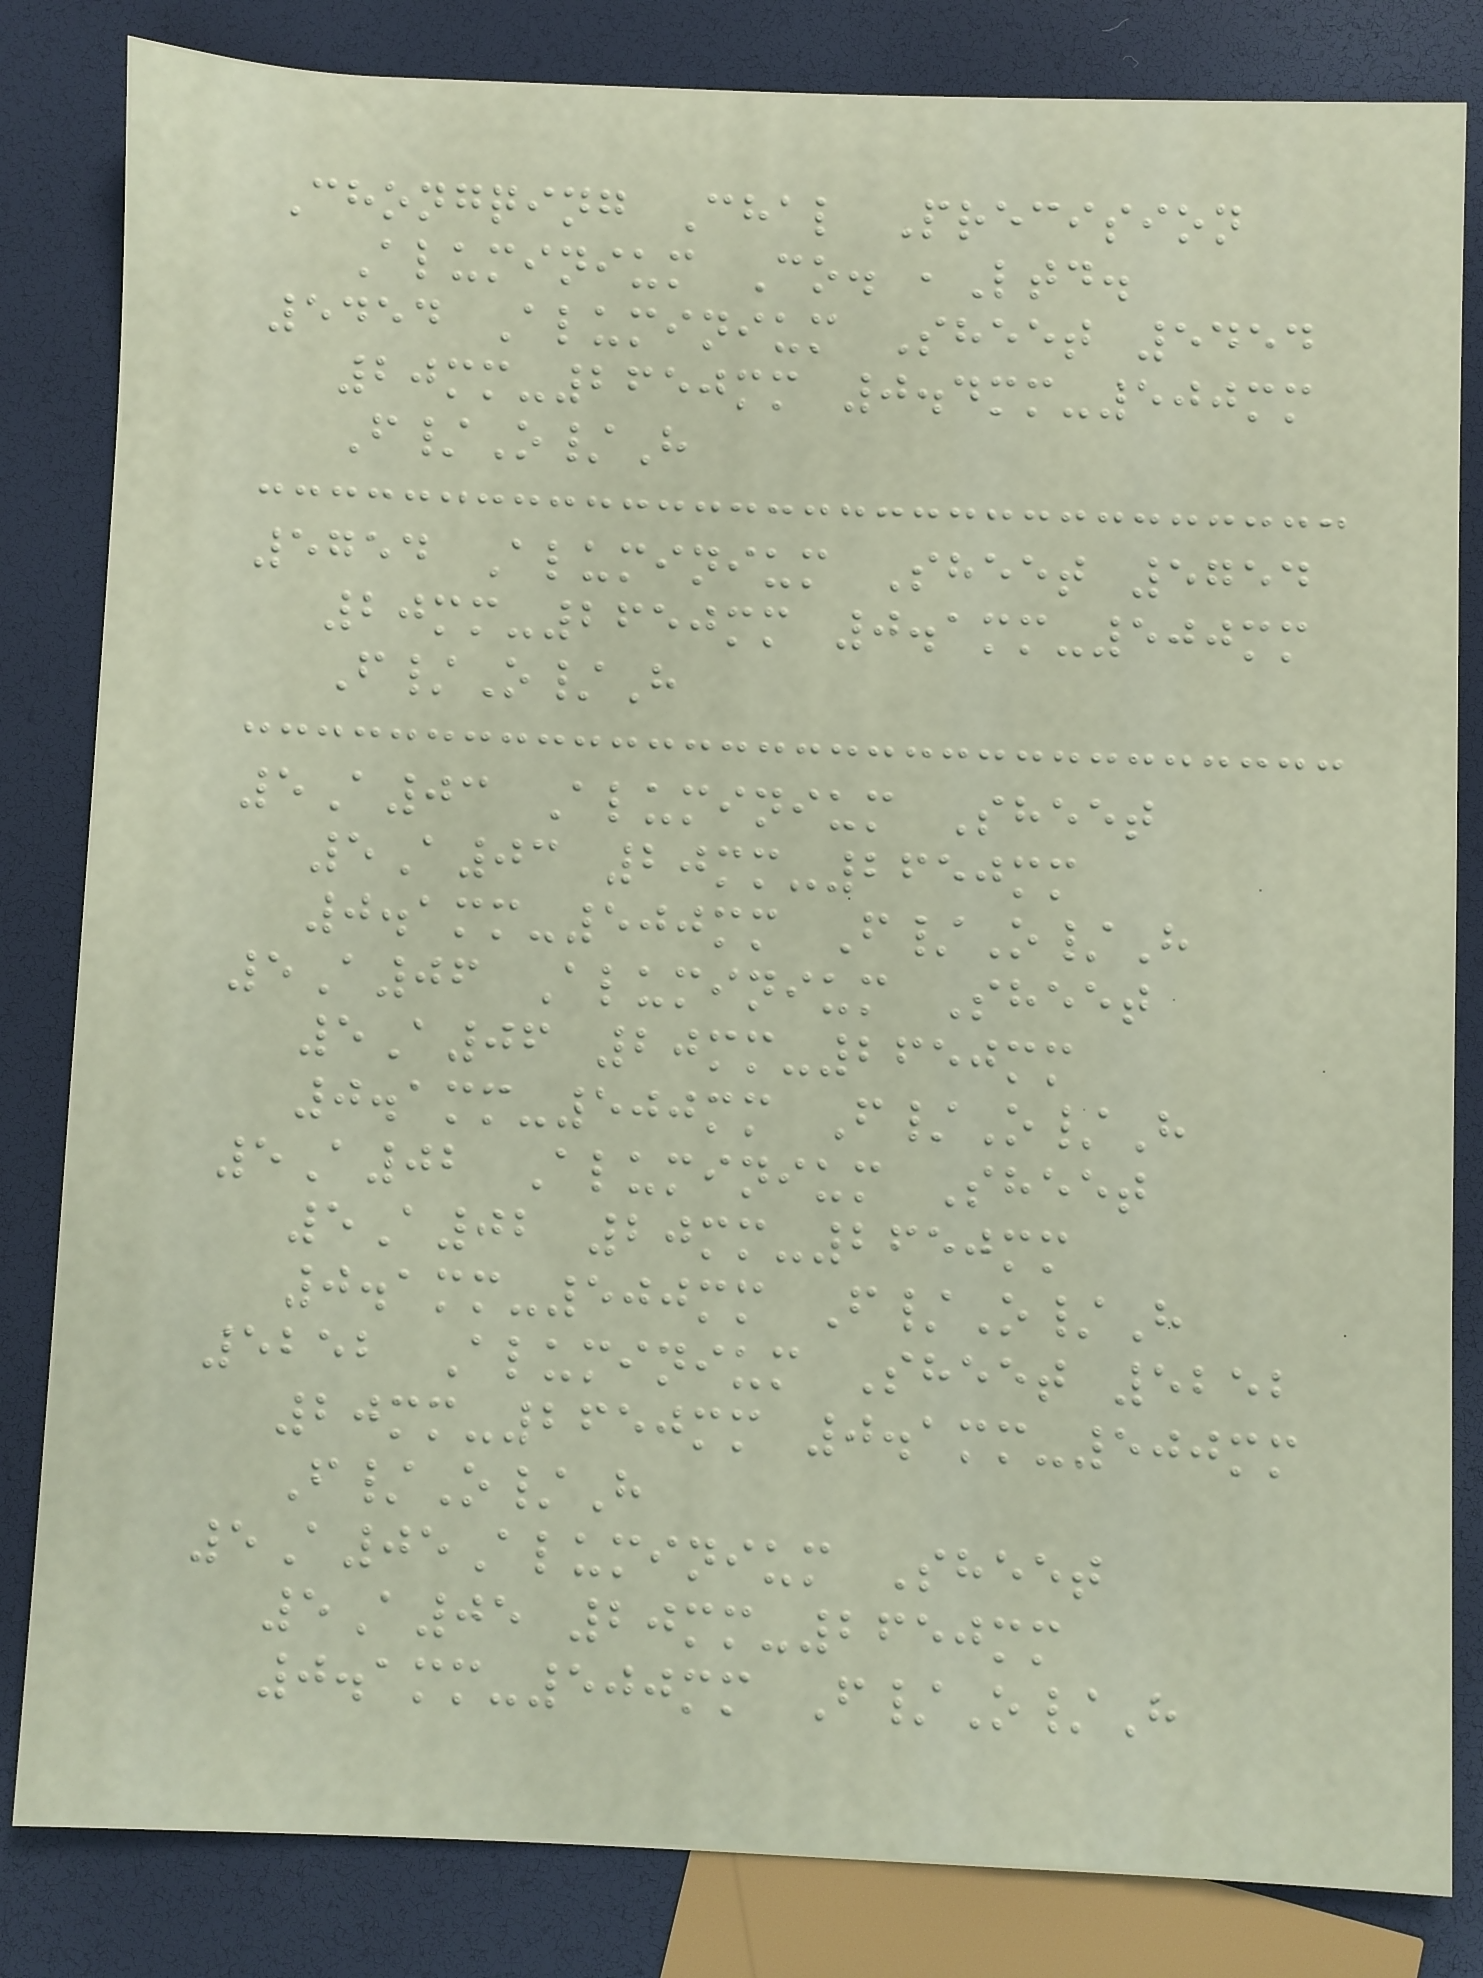Chongqing Chal Precision
Aluminium Co. ,Ltd.
5454 Aluminium Sheet 5454
20mm-2650mm 0.4mm-500mm
F/O/H
5754 Aluminium Sheet 5754
20mm-2650mm 0.1mm-500mm
F/O/H
5A03 Aluminium Sheet
5A03 20mm-2650mm
0.1mm-500mm F/O/H
5A06 Aluminium Sheet
5A06 20mm-2650mm
0.1mm-500mm F/O/H
5A02 Aluminium Sheet
5A02 20mm-2650mm
0.1mm-500mm F/O/H
5252 Aluminium Sheet 5252
20mm-2650mm 0.1mm-500mm
F/O/H
5A05Aluminium Sheet
5A05 20mm-2650mm
0.1mm-500mm F/O/H
